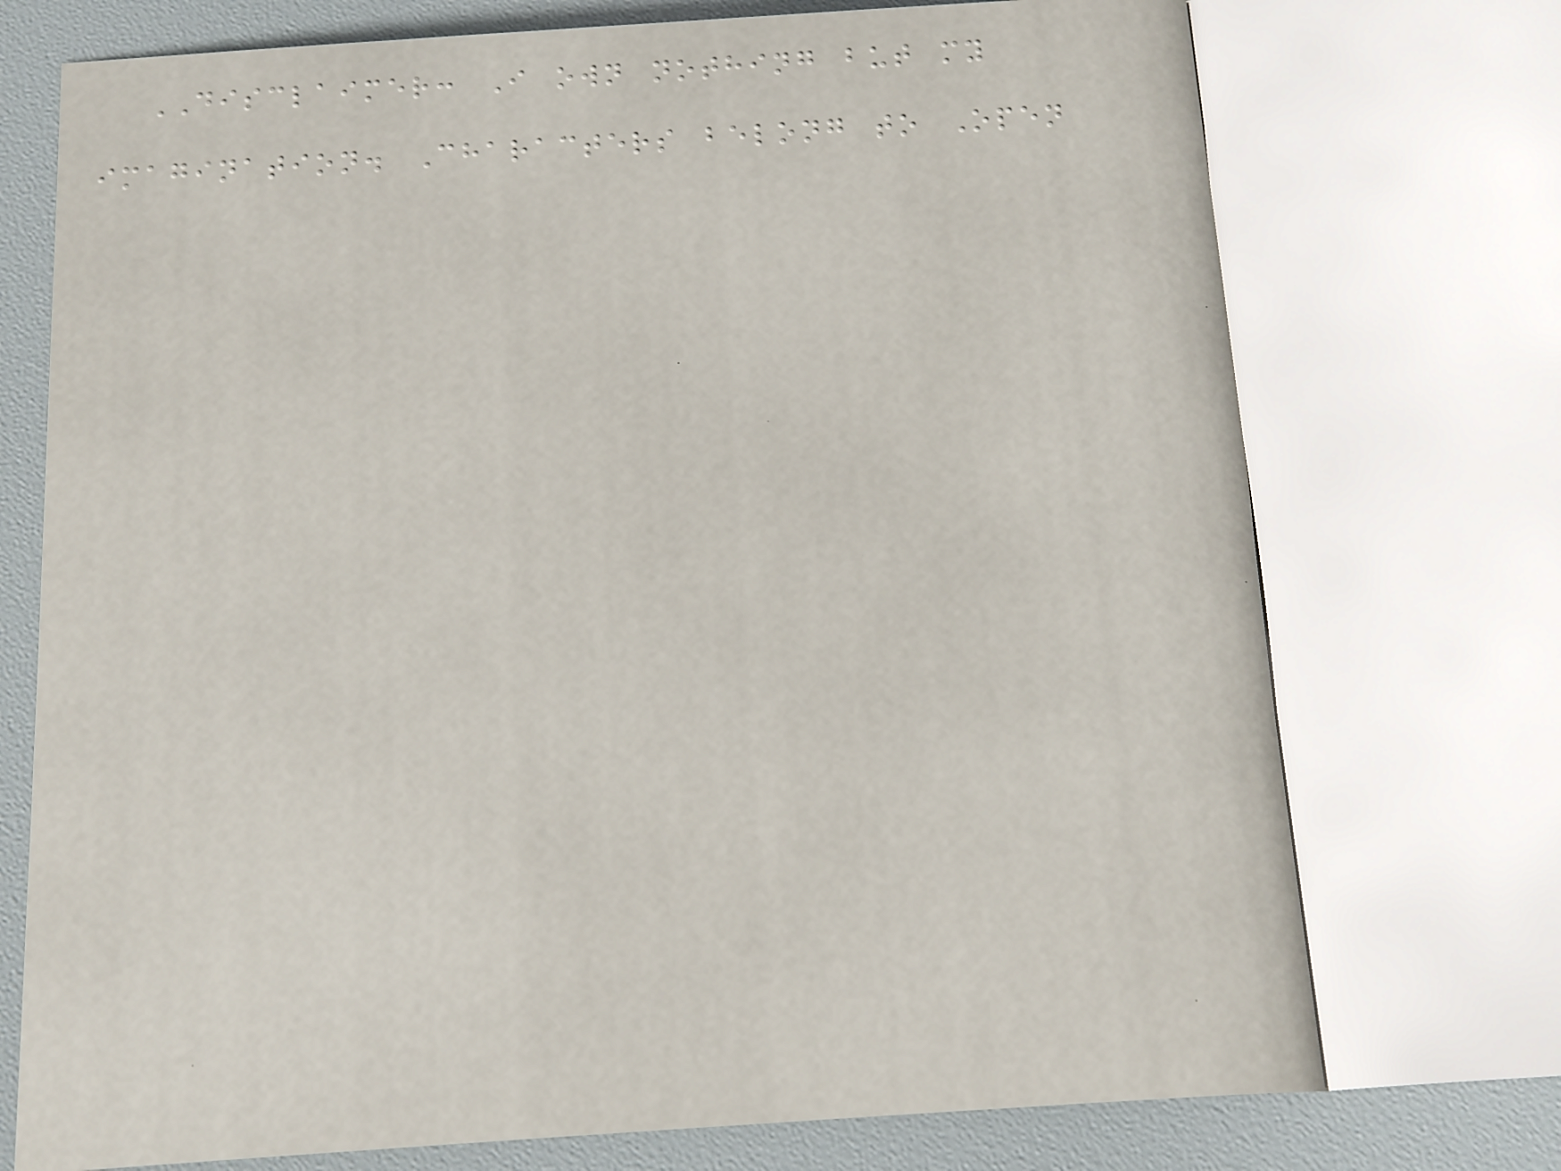DISCLAIMER: I own nothing but my
imagination. Characters belong to Open
